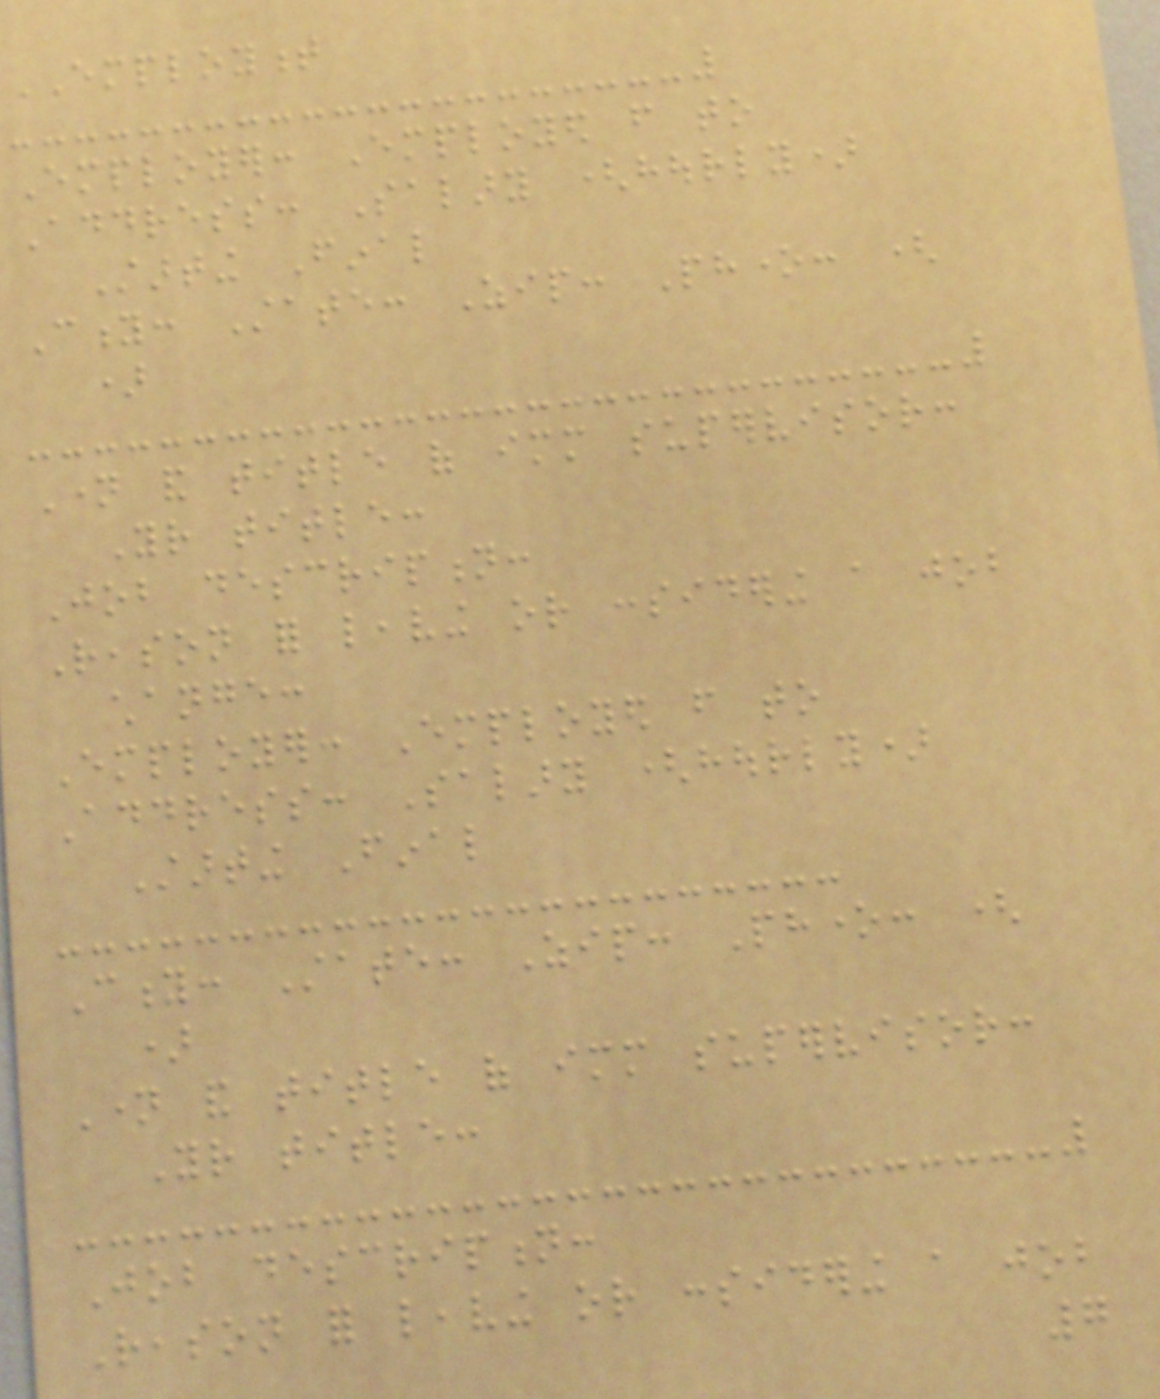EMPLOYMENT
Employer: Employed from to
Address: Salary (hourly)
Starting Final
City: State: Zip: Phone: (
)
Name and title of immediate supervisor:
Your title:
Job description:
Reason for leaving or considering a job
change:
Employer: Employed from to
Address: Salary (hourly)
Starting Final
City: State: Zip: Phone: (
)
Name and title of immediate supervisor:
Your title:
Job description:
Reason for leaving or considering a job
7
